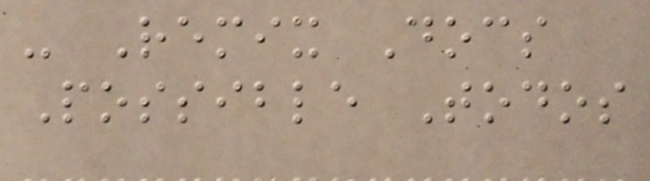- Remix Docs
Possible Todos
